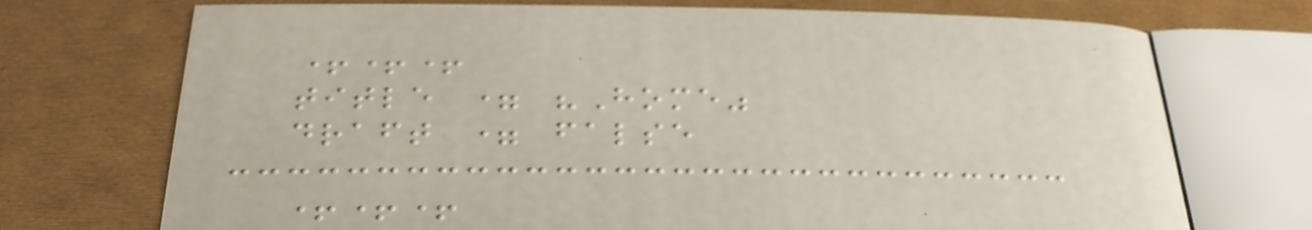+++
title = "Home"
draft = false
+++
